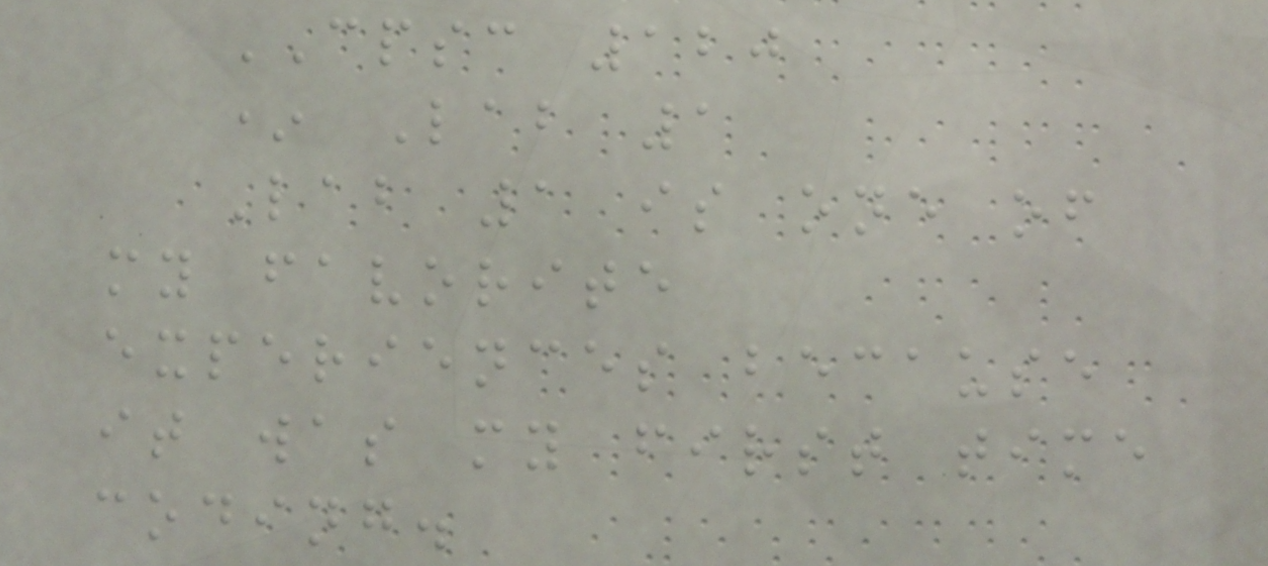CPSC 120
* Lab 1
Lab 1 is one of
my favorite
experiences because
it was my first time
coding.
